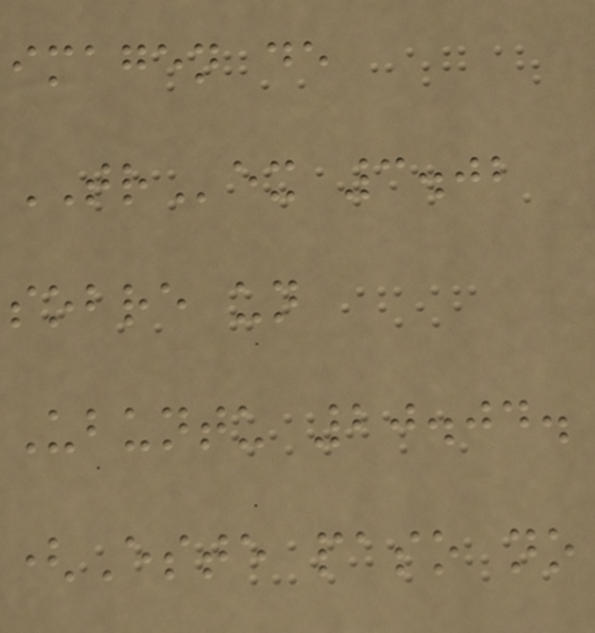imagen de
TRex 3.02
sobre un
Ubuntu 20.04.
(Este paso no
